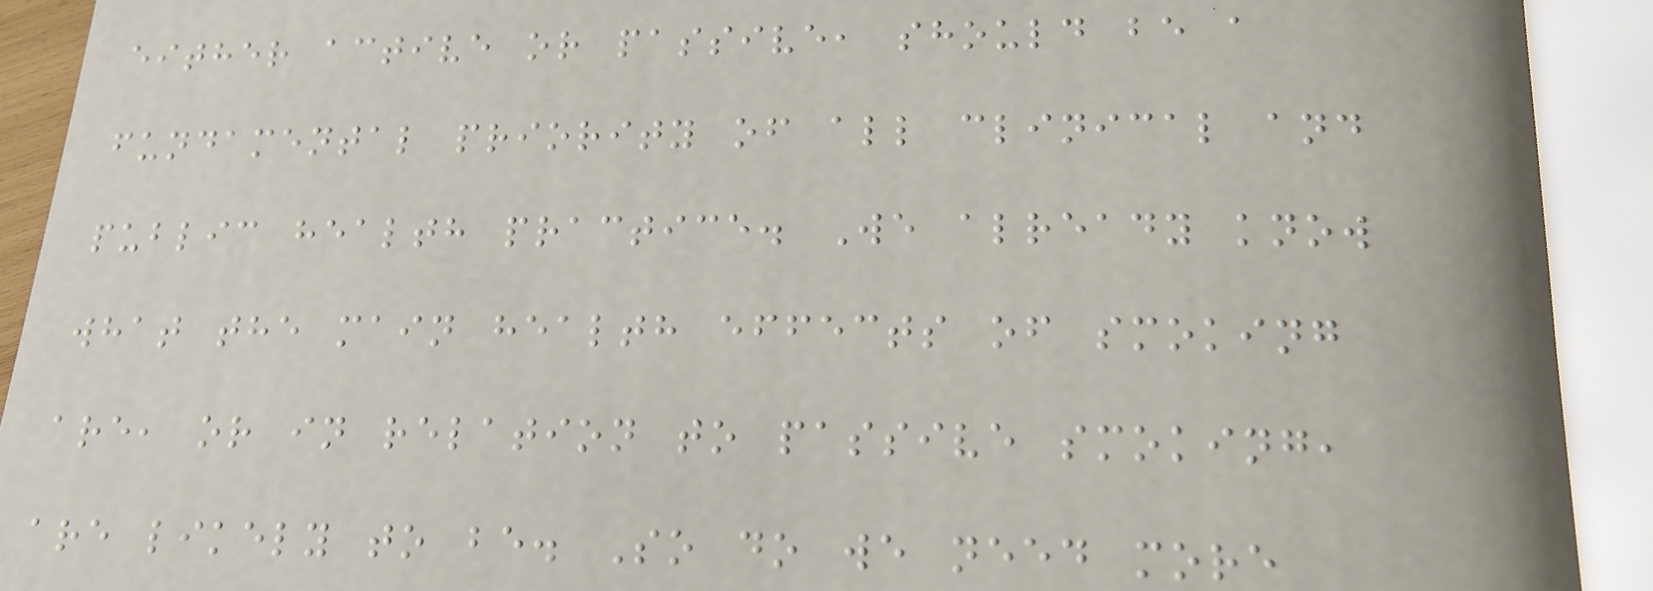either active or passive, should be a
fundamental priority of all clinical and
public health practice. We already know
what the main health effects of smoking
are, or in relation to passive smoking,
are likely to be. So do we need more
